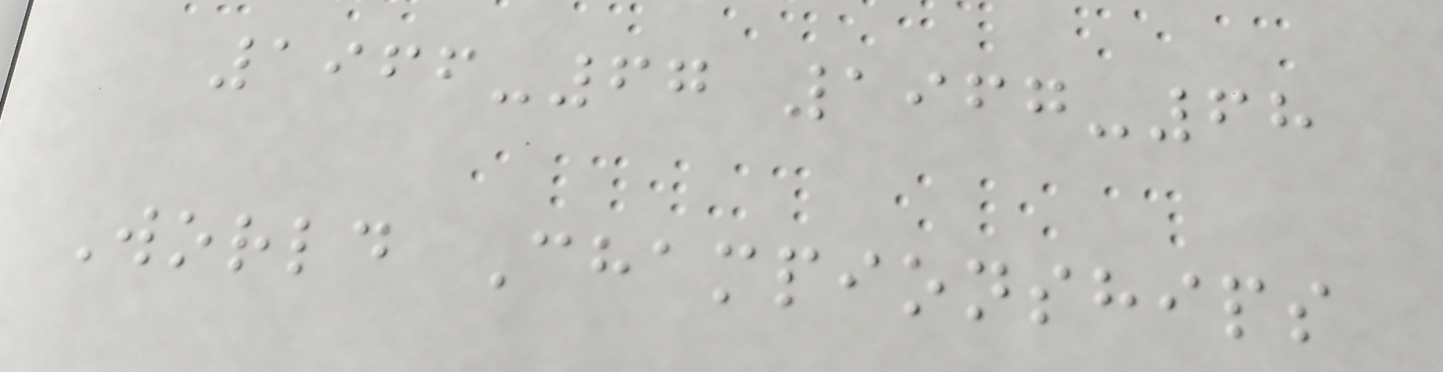1966-67 1967-68
World Championships
